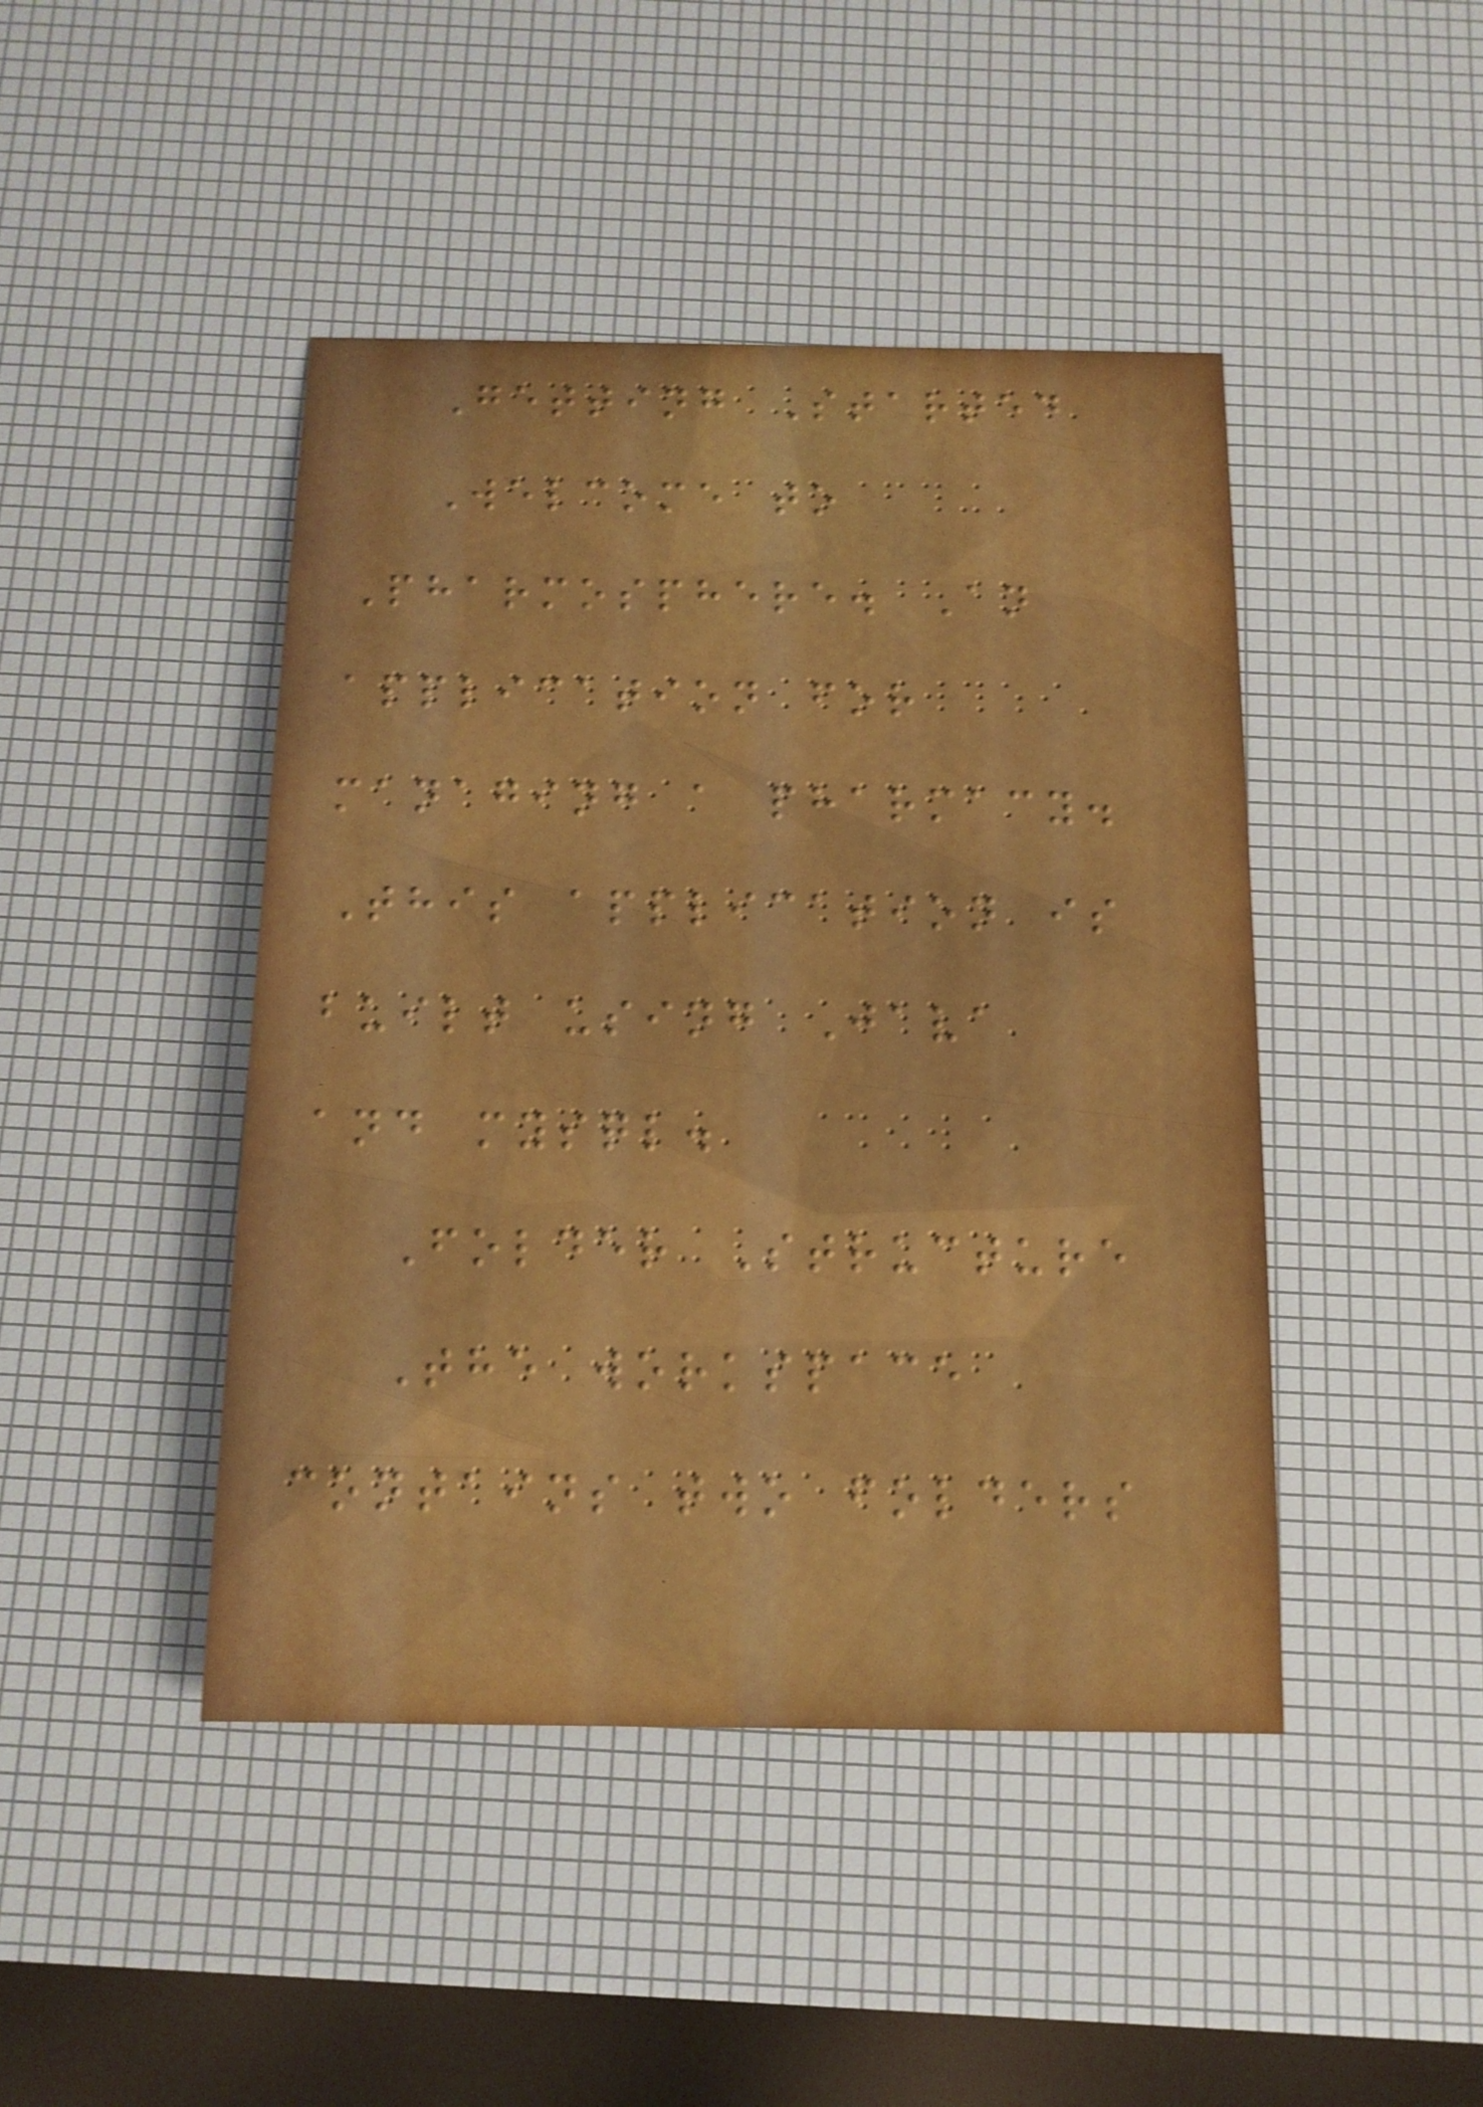Getting Started
Welcome to
Pharmosphere. An
application for
managing a pharmacy.
This application is
built using Java
and mysql.
Folder Structure
The workspace
contains two folders
